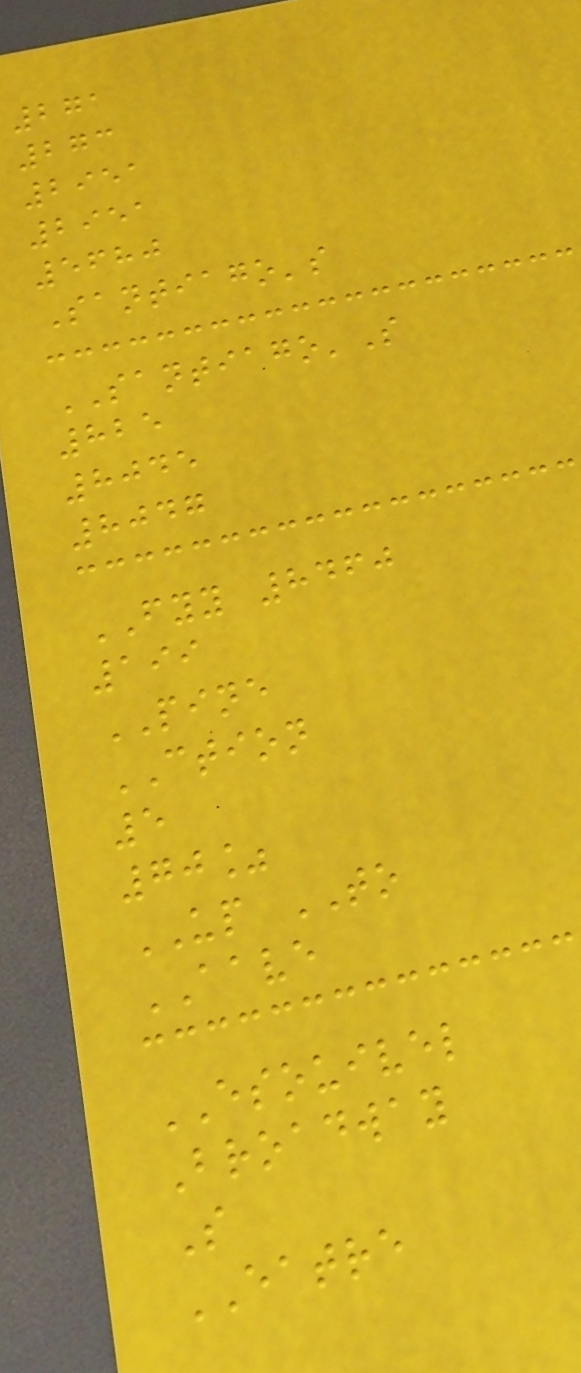271
273
2951
2951
5680
Santiago's
SANTIAGO'S
825
8045
8047
FYY 8460
199
PINE
CTION
5
70%
UP TO
AAVE
ESOUIVEL
Broadway
S
EATRE
